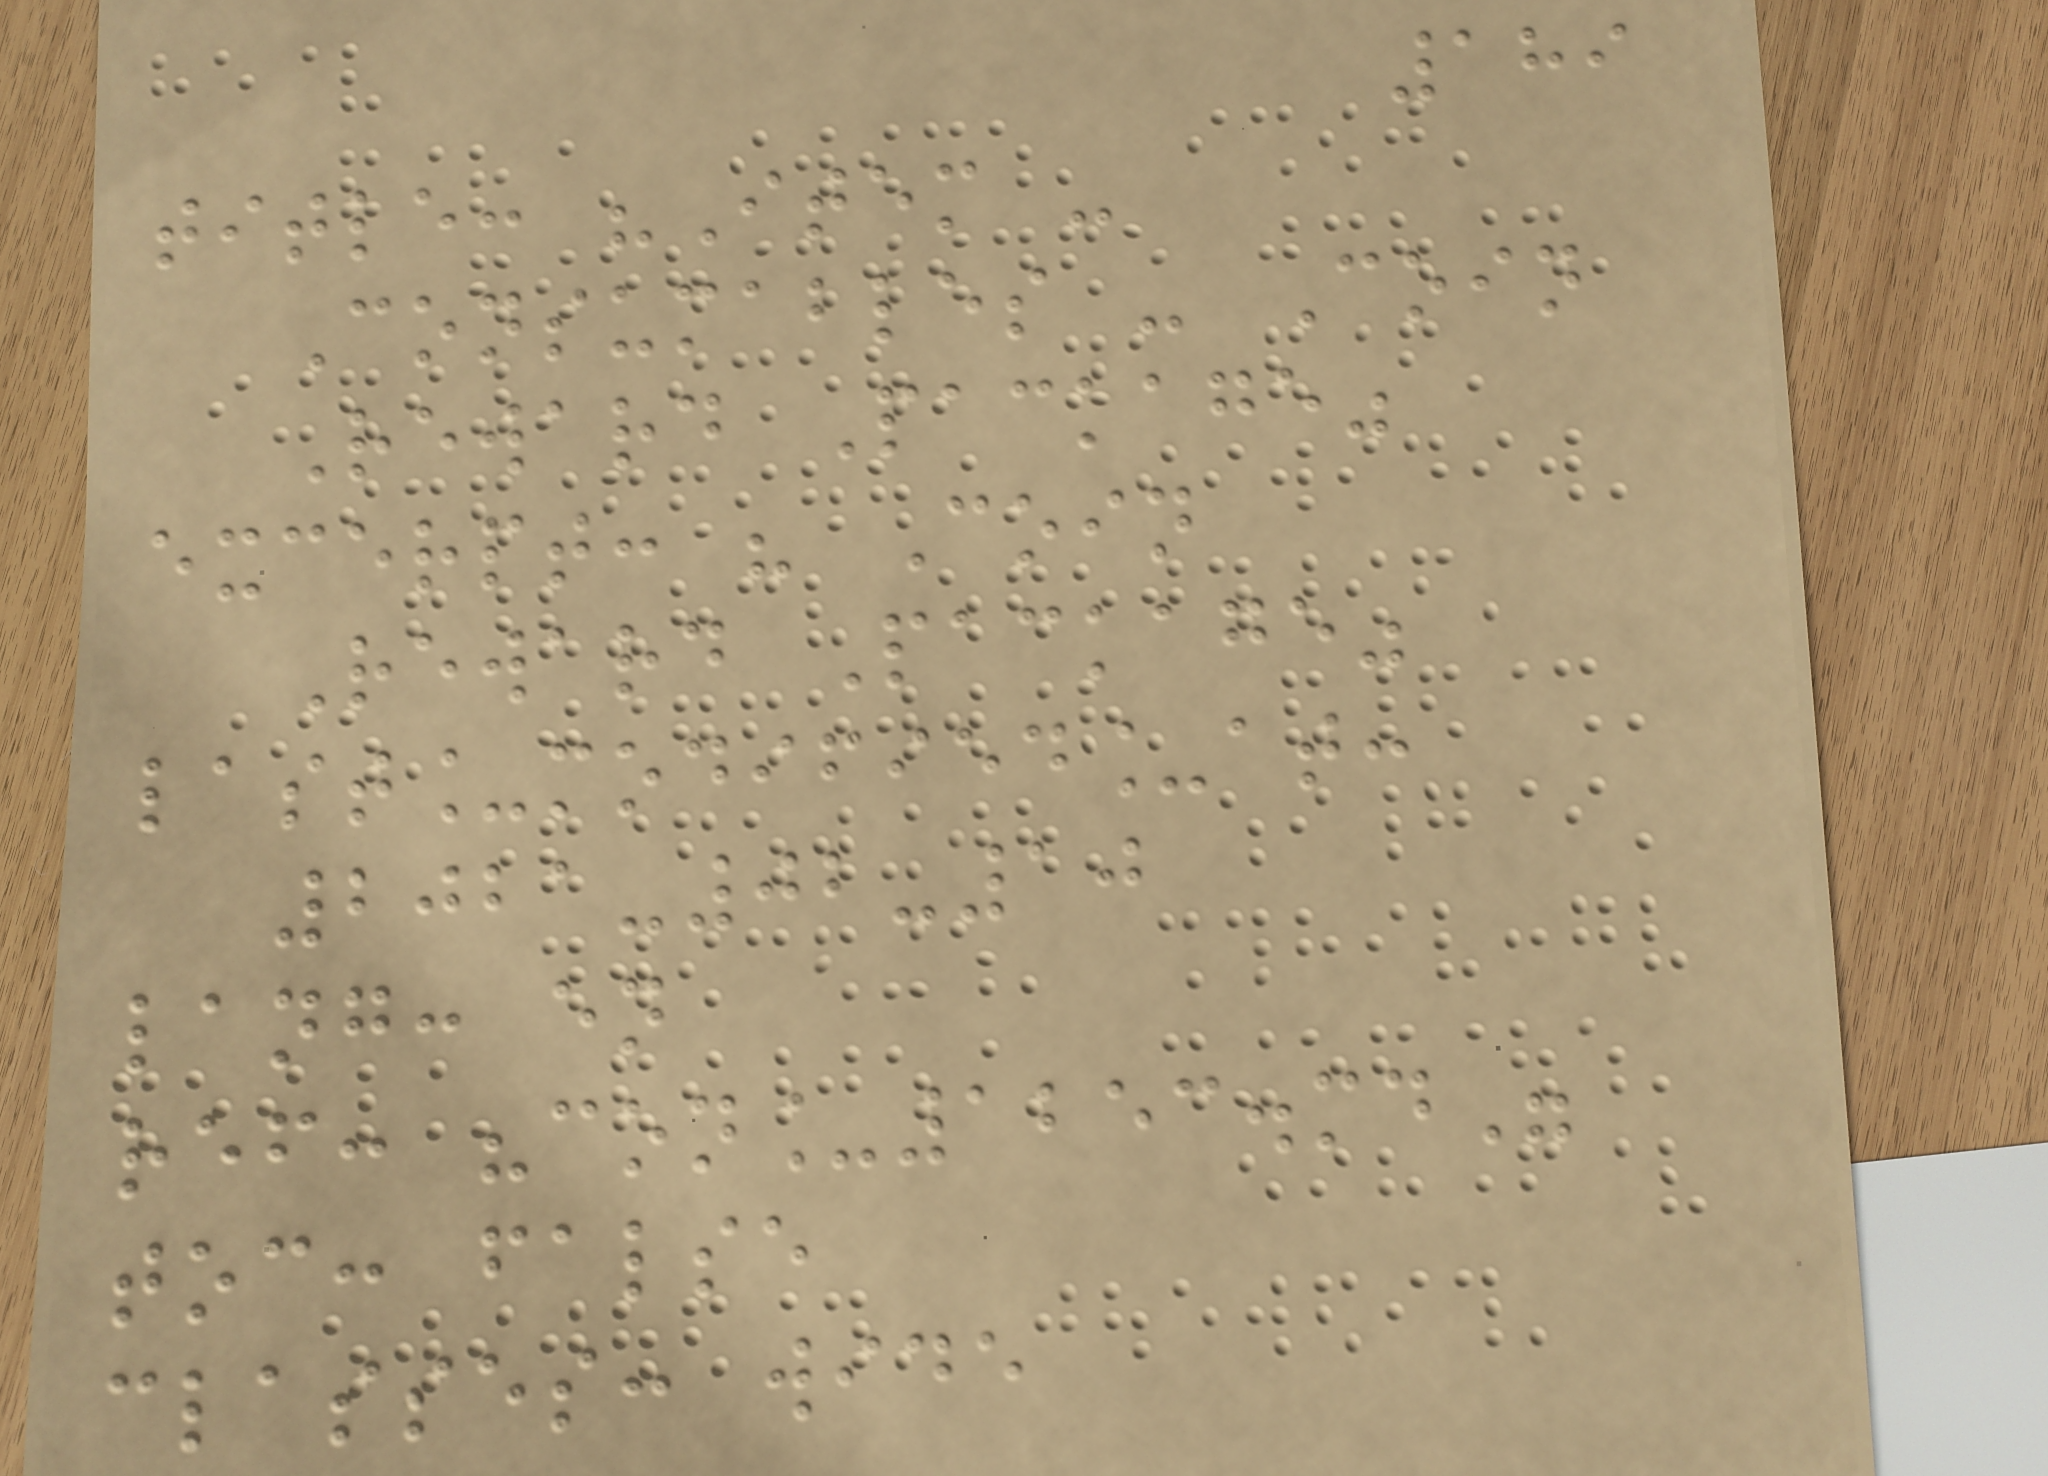189
title: "Item -
Consumables - Coin
Reward Package"
excerpt: " Coin
Reward Package"
last_modified_at:
2021-02-10
lang: en
ref: "con_1253.md"
toc: false
classes: wide
